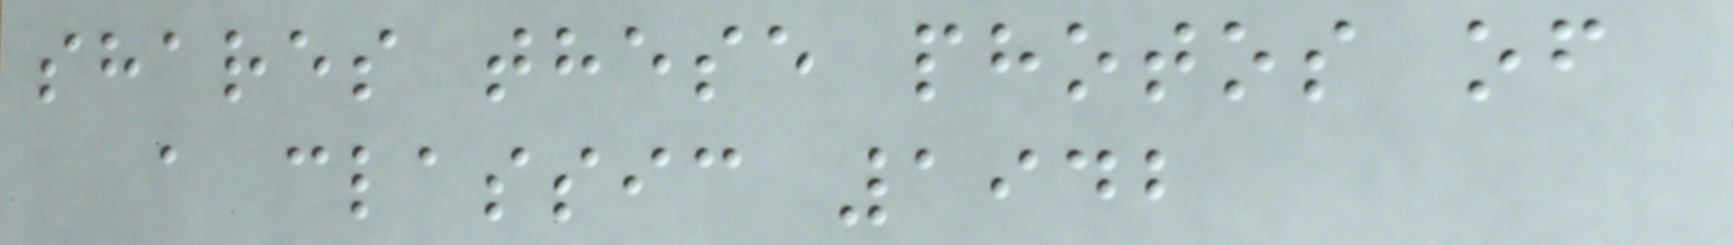shares these photos of
a classic 1942
